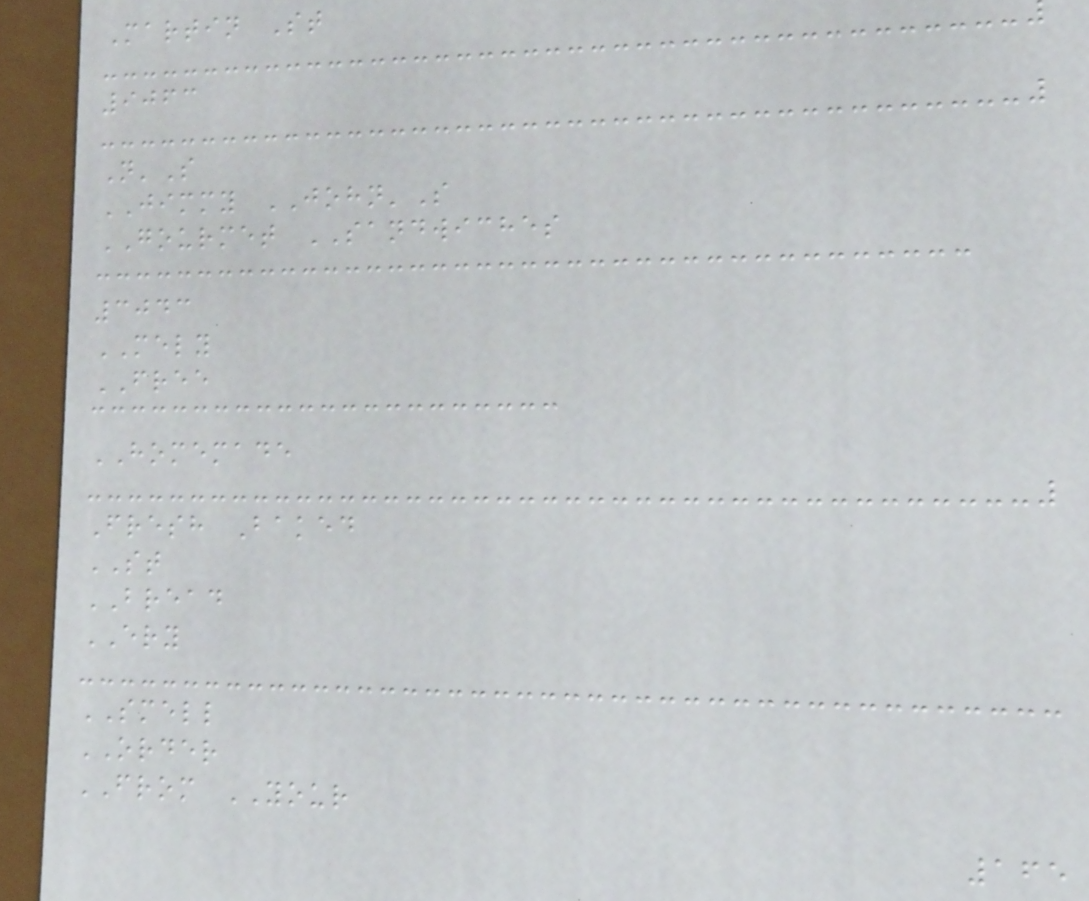Martin St
9063
N'S
JIMMY JOHN'S
GOURMET SANDWICHES
3043
MELY
FREE
HOMEMADE
Fresh Baked
ST
BREAD
ERY
SMELL
ORDER
FROM YOUR
165
